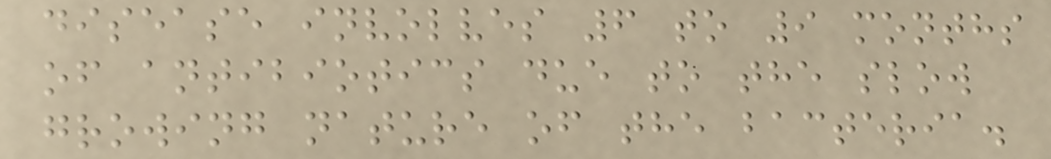disease involves 6 to 9 months
of antibiotics due to the slow
growing nature of the bacteria.
